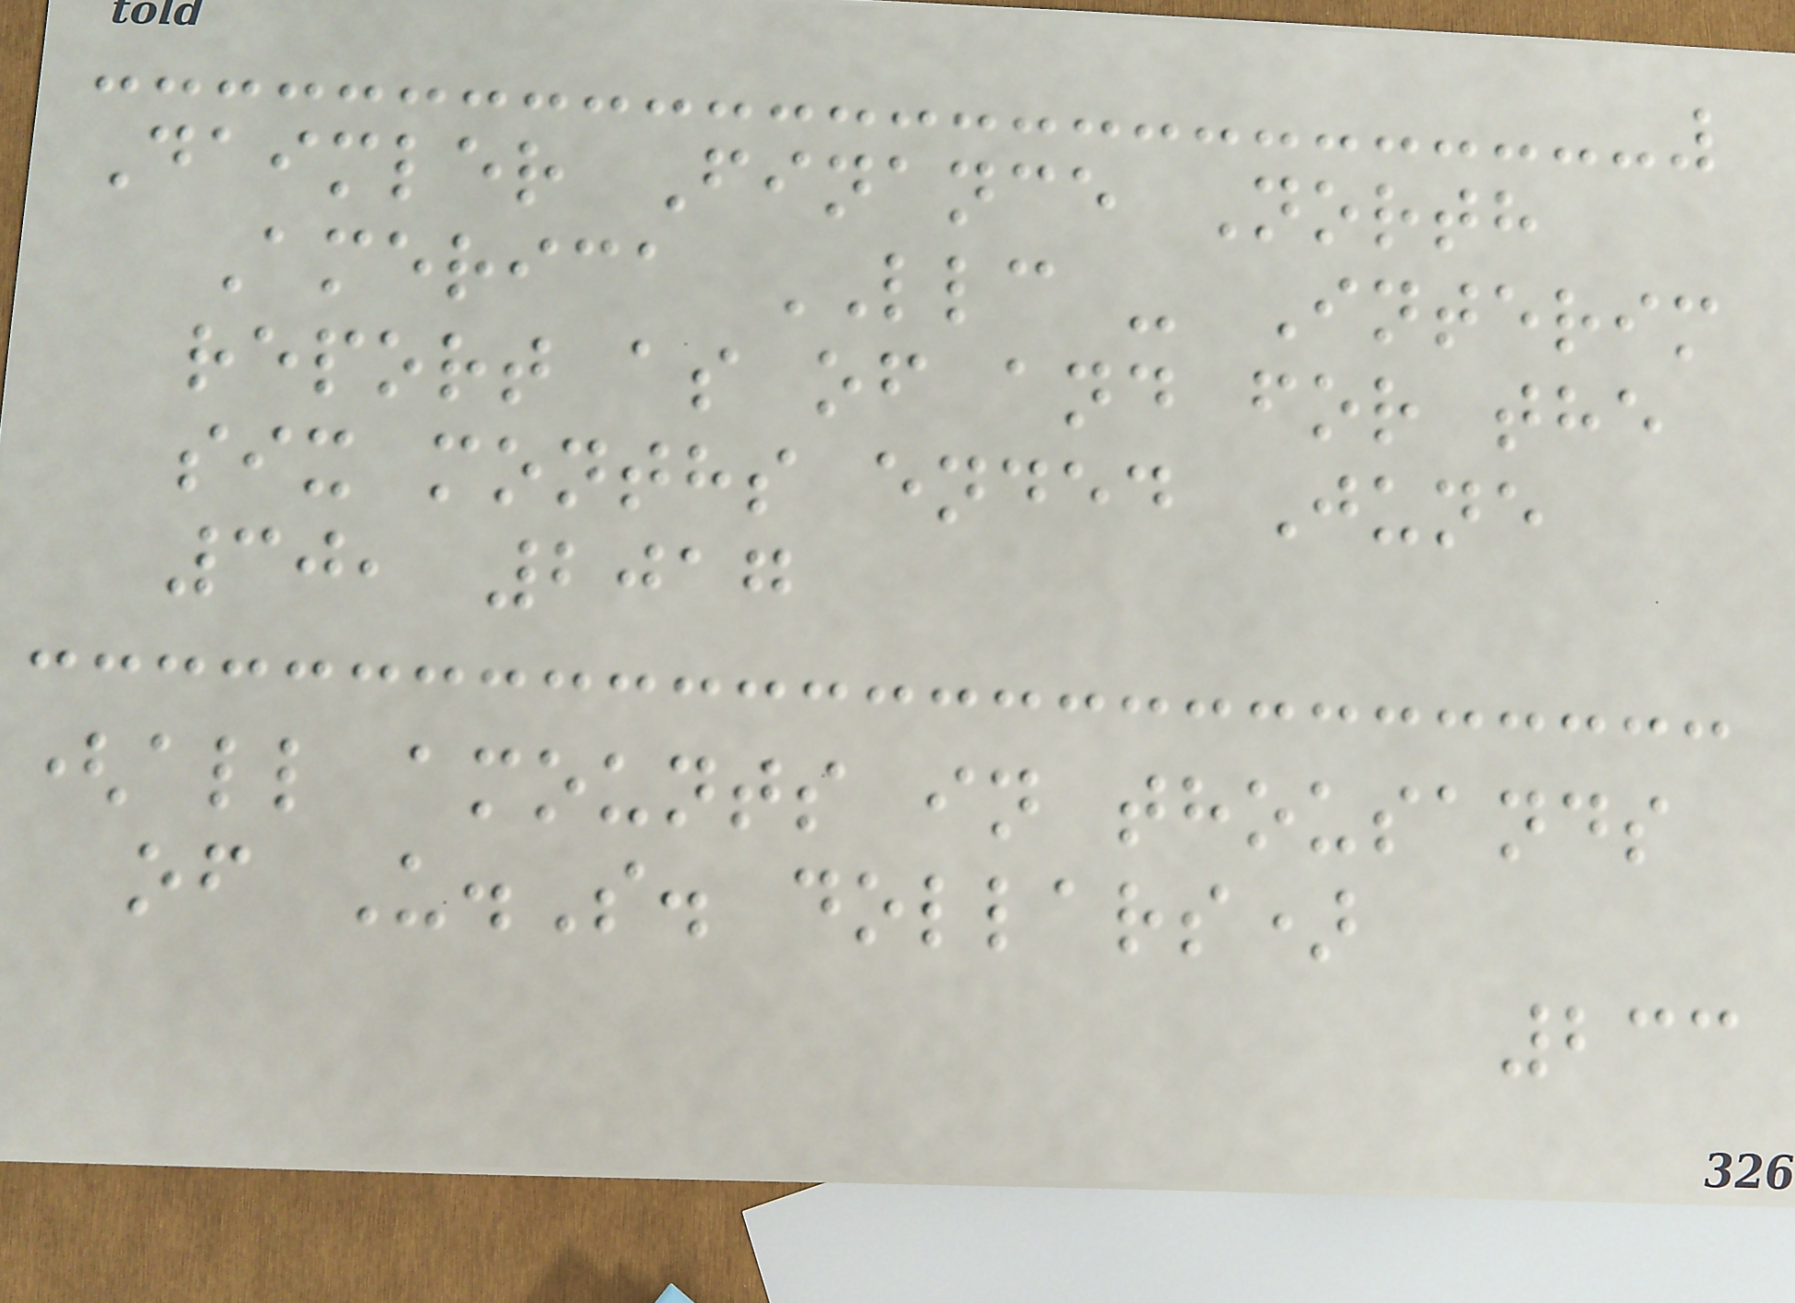Daimler Finance North
America LLC - Interim
report as of and for the
six months ended June
30, 2017
(all amounts in thousands
of U.S. dollars)
233
